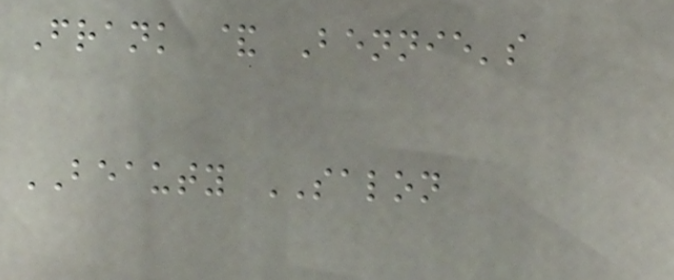Frank & Bennie's
BEAUTY SALON
